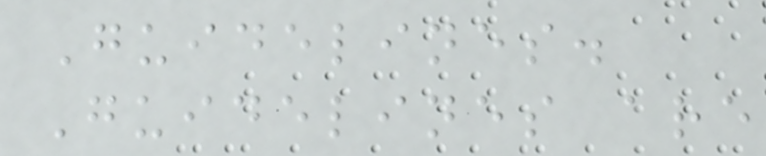Guidelines.
Guidelines are
